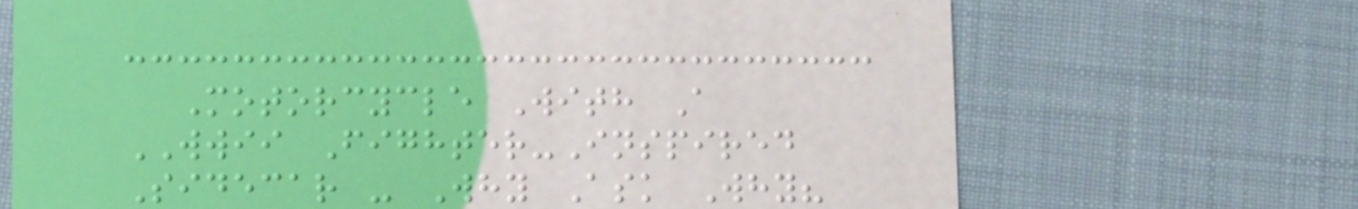Motorcycle With A
WWII Fighter-Inspired
Sidecar - Why Ask Why?
